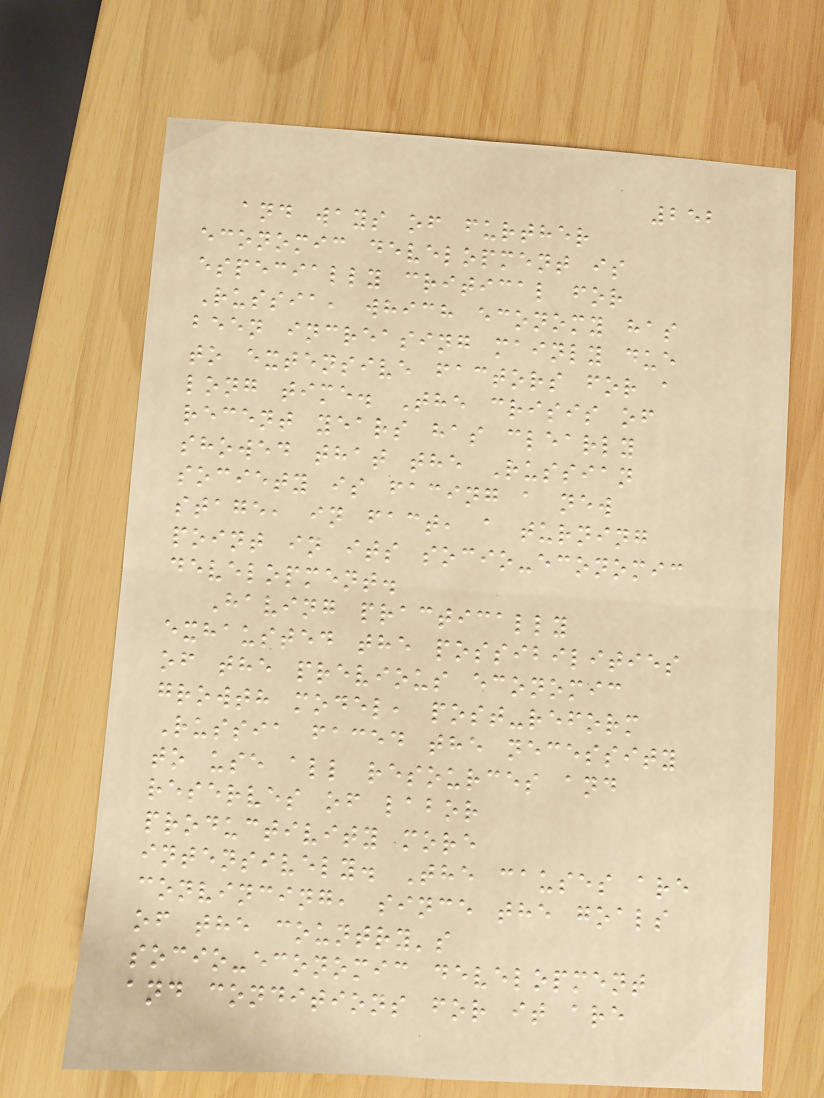252
and ways of further
economic development is
especially critical for
Russia, which economy has
been increasing mainly due
to extensive factors for a
long time. The crisis of
recent years has clearly
showed that the Russian
society is facing a new
stage, in fact, a turning
point in its socio-economic
development.
Having practically
exhausted the possibilities
of the previous economic
growth model, post-reform
Russia faced the necessity
to use all resources and
reserves of labor
productivity more
intensively. The causes are
convincing, since the goals
of the country's
socio-economic development
and conditions for it are
